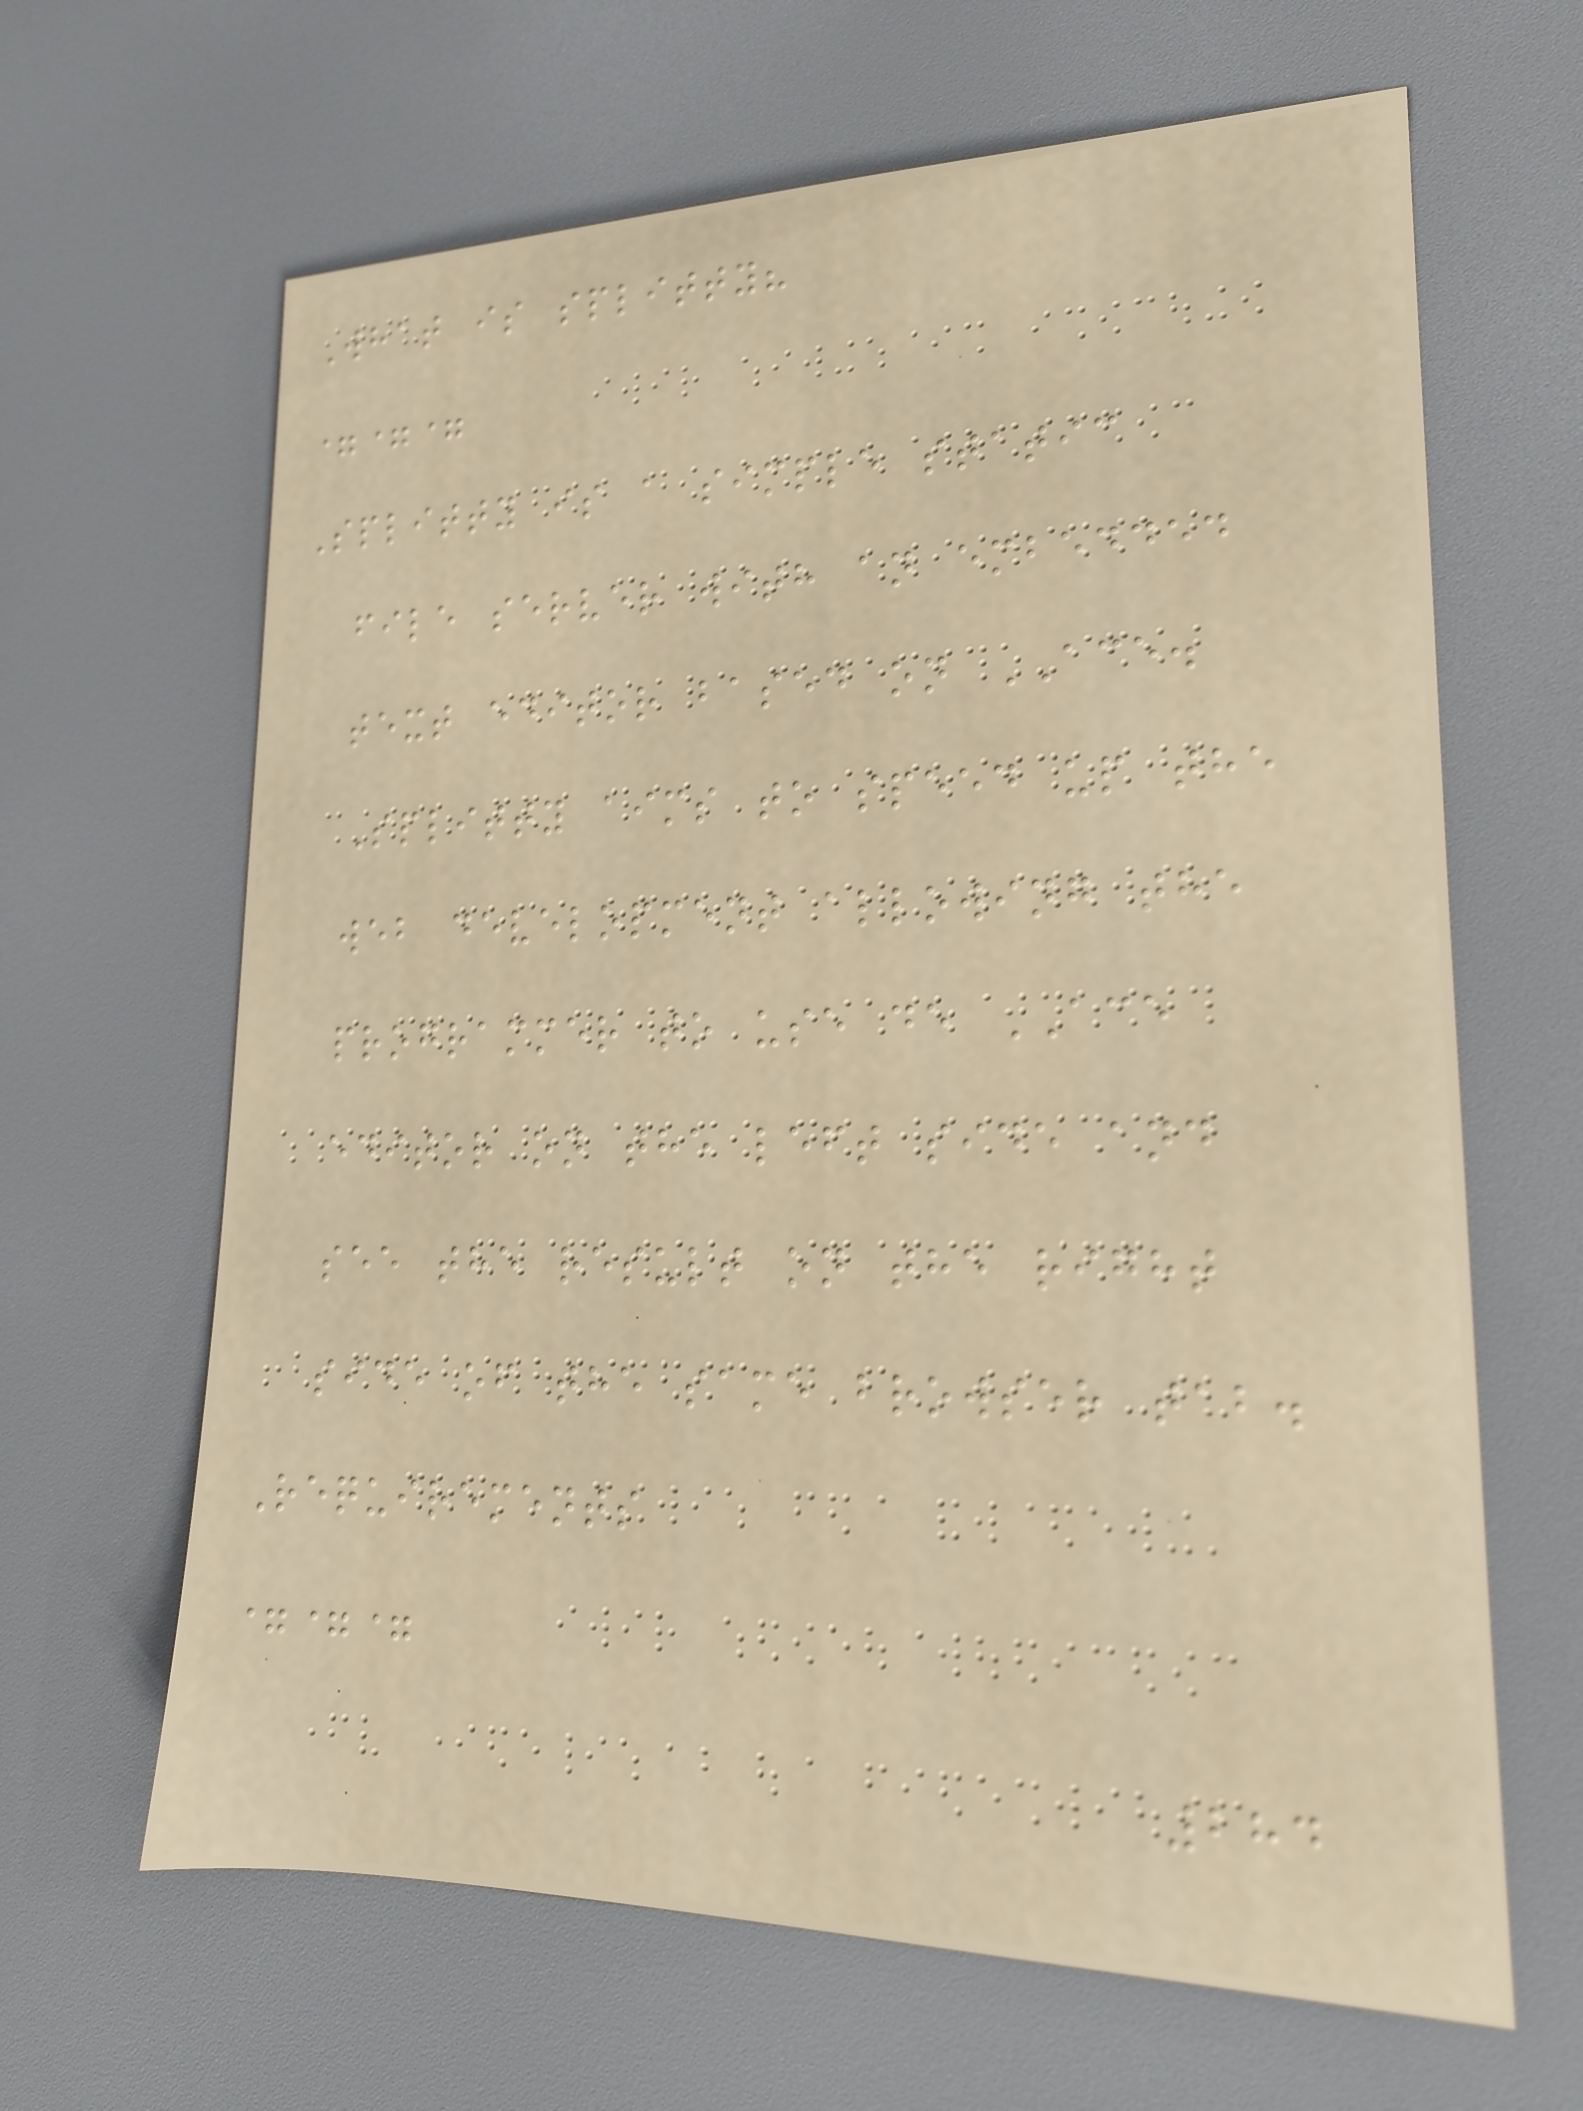What is splitty?
===
Splitty is a simple static
file server with an embedded
text editor based on ACE.
Splitty aims to speed up the
web development allowing the
programmer to use de ACE
editor on the left side and
see the result on the right
side of the same browser tab.
Requirements
===
284
